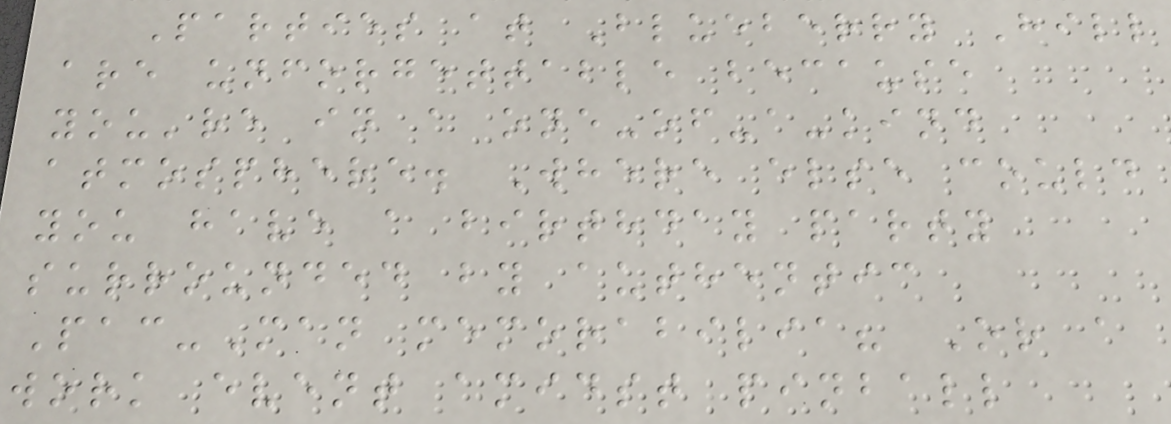Parties at Blueberry Hill
are unforgettable because
you're in a one-of-a-kind
atmosphere. Where else could
you have a birthday party
surrounded by authentic
Pac-Man memorabilia? Or a
work event amidst pinball
